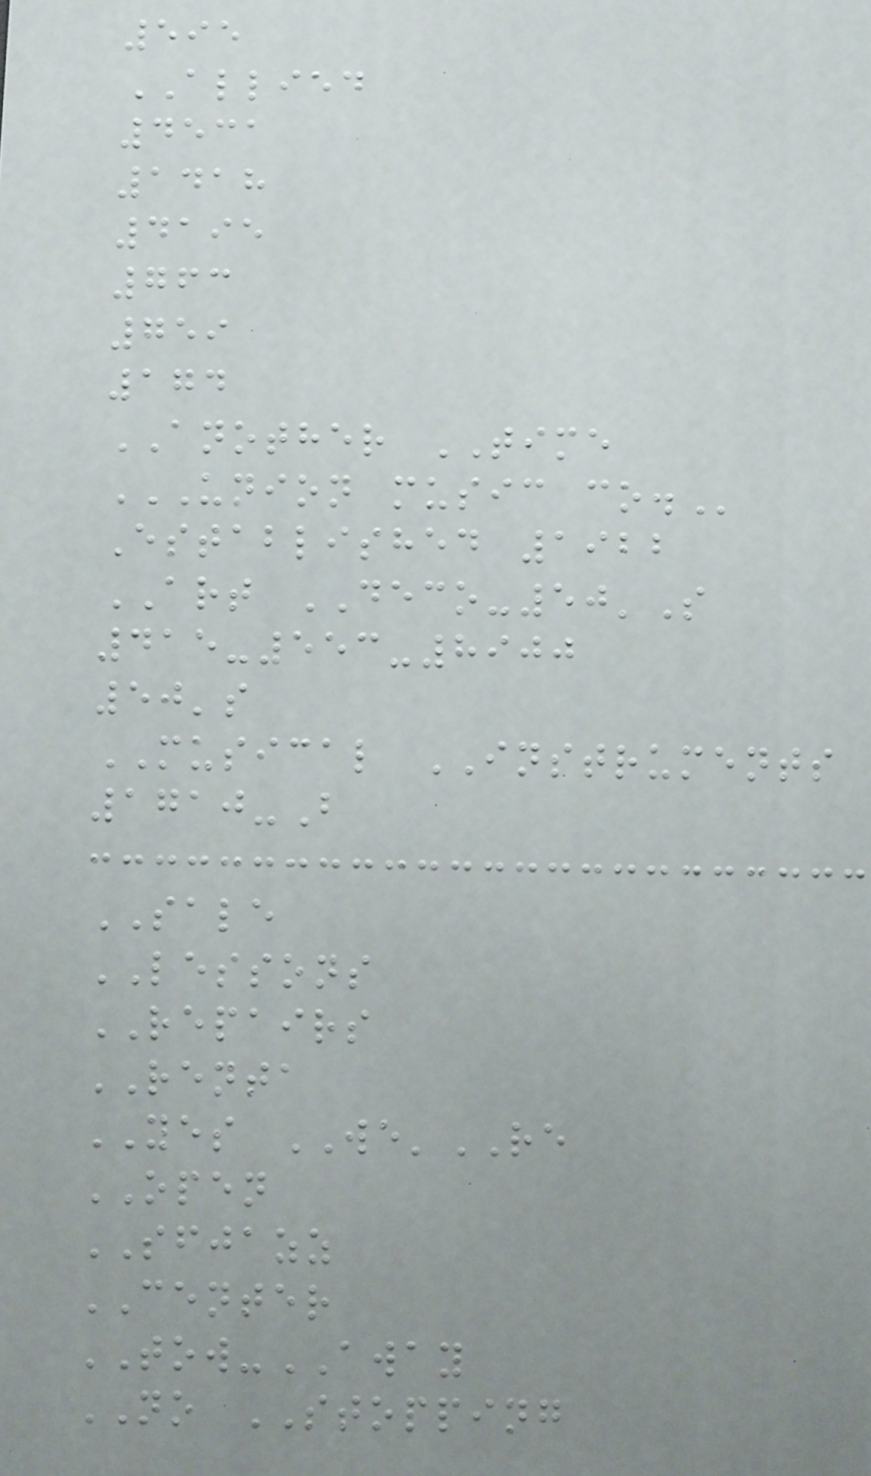595
ALLIED
4531
1418
4195
763
759
174
ANOTHER TIME
UNION MUSIC CO.
Established 1922
ART DECO-50'S
415-553-8900
50's
MUSICAL INSTRUMENTS
1710-B
SALE
LESSONS
REPAIRS
RENTA
YES WE'RE
OPEN
SFJAZZ
CENTER
TOW-AWAY
NO STOPPING
